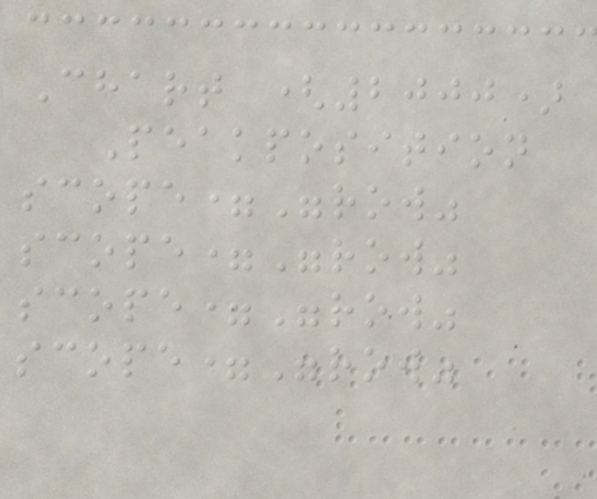Chart (2000)
Peakposition
scope="row"
scope="row"
scope="row"
scope="row"
